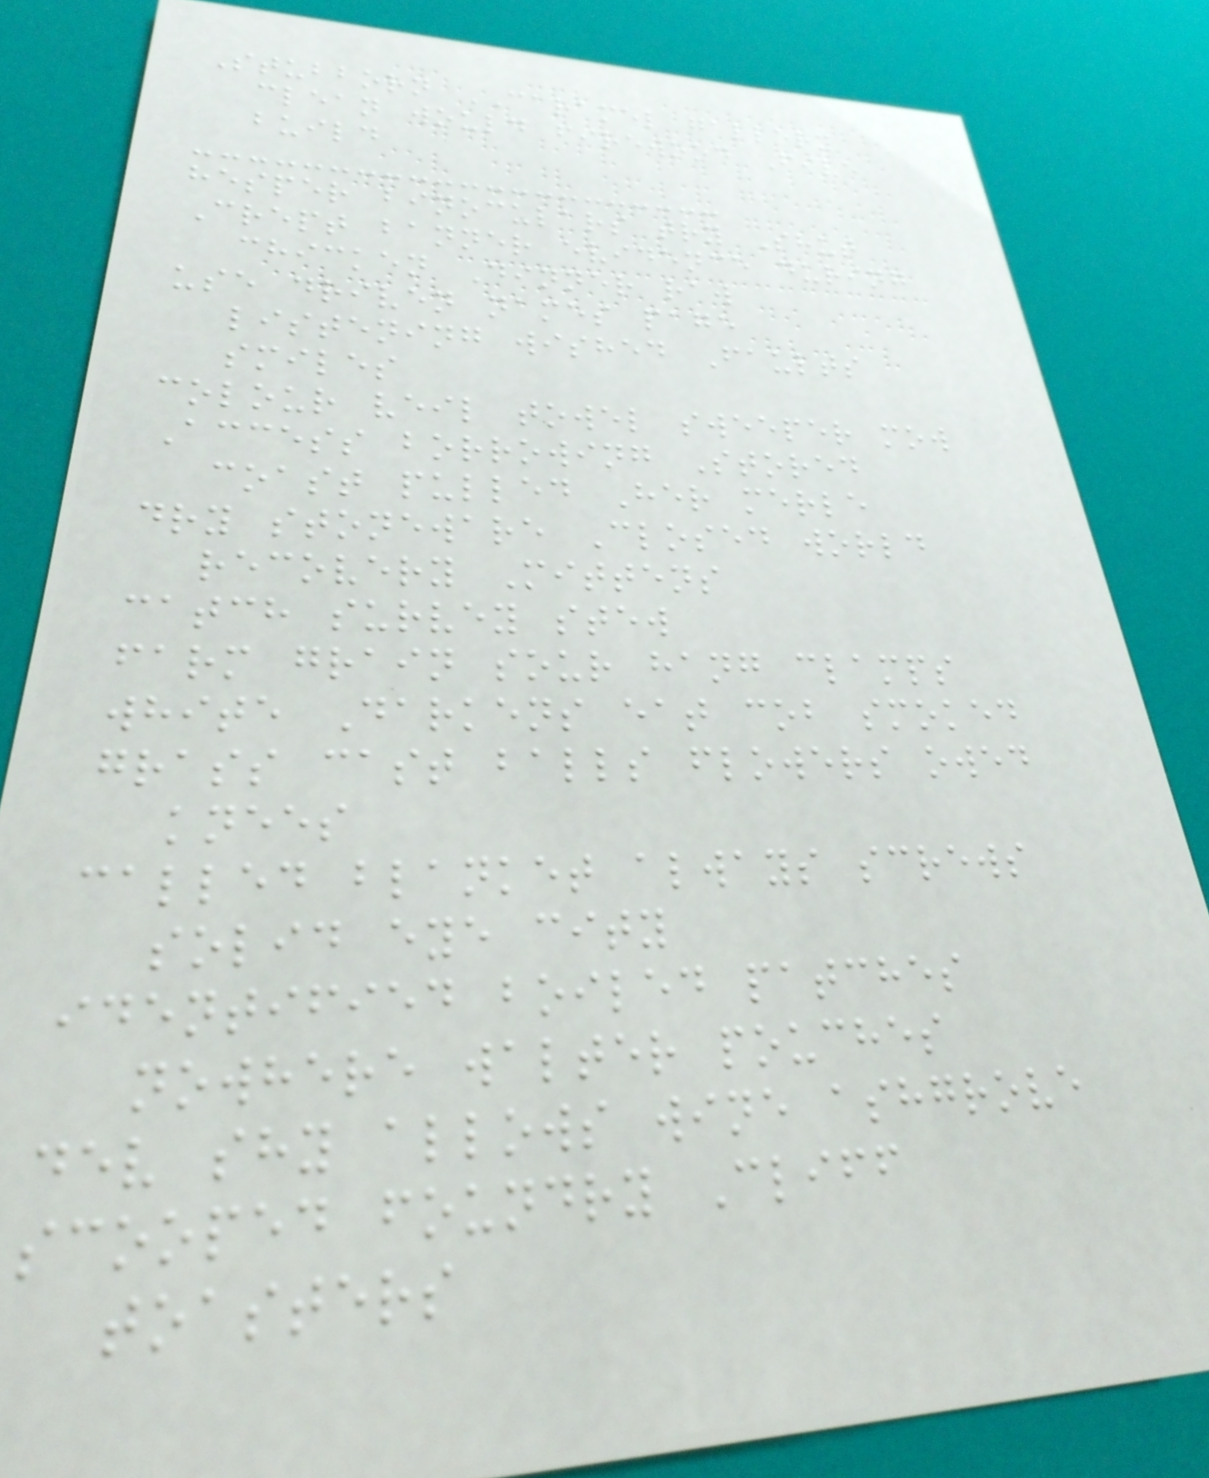Stubborn CARAMEL gallery
clean would firewood Five
build
hesper binoculars try Shut
Crept banner evidence during
chicken Dinner raw
use driven names page
listening wished Faults
smiles
colour veil towel sweeper mow
Access borrowing Stored
coast pulled Her merle
dry stoneware Closed world
recovery Mittens
catch survey stew
farm grain sour hang clamps
white Darkens eat cob smoked
grass cast balls flowers owed
knees
called blanket always screws
solid eye city
identified boiled patches
nowhere walter pouches
dev shy allows wine ashgrove
scooped foundry Cliff
toasters
